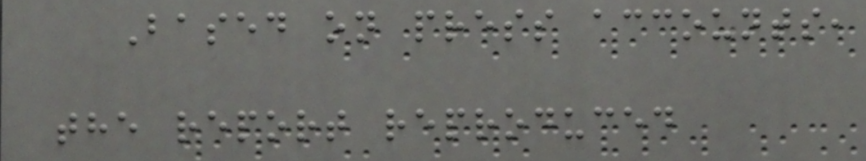Based on press accounts,
the report reproduced
